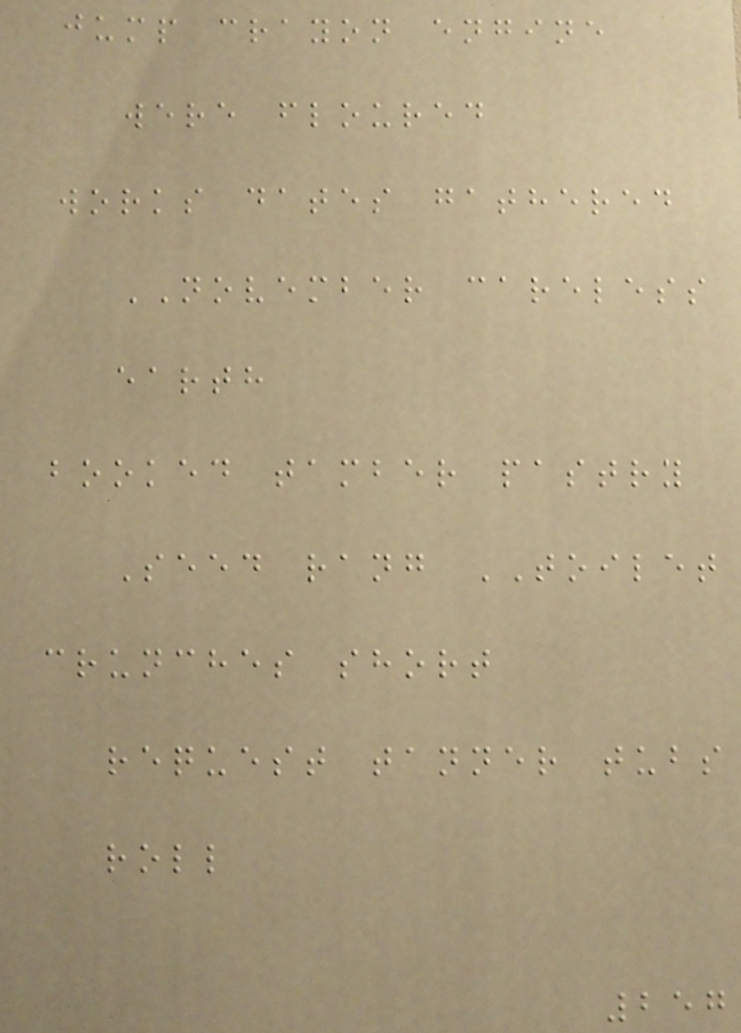jump crayon engine
were floured
works dates gathered
NOVEMBER careless
earth
booked tamber pastry
Seed rang TOILET
crunches short
request tanner tubs
roll
257
